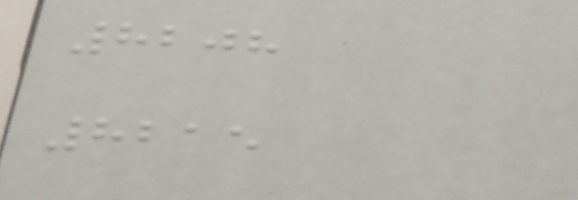8208
8215
